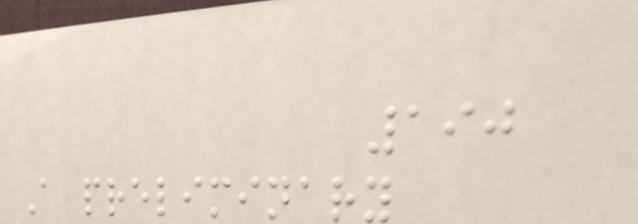190
A preliminary
